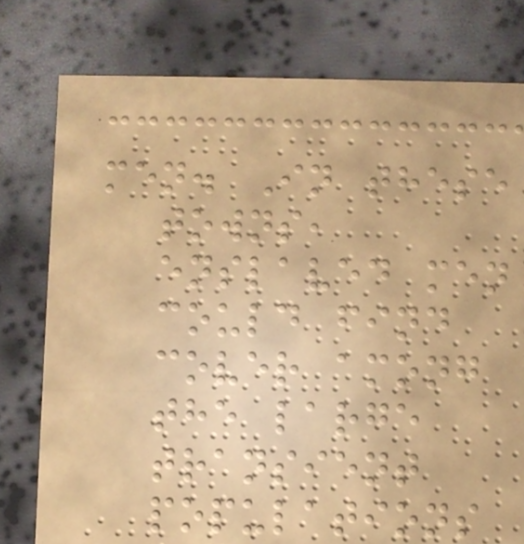men. In these
towns,
enslaved men
could find
cover among
the large
transient
populations
